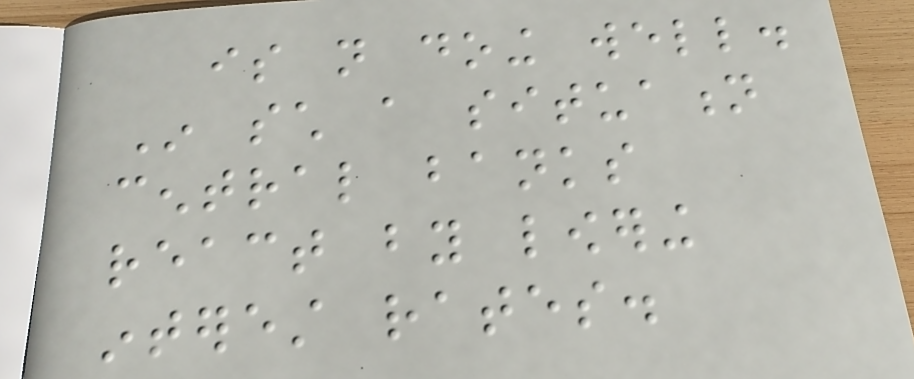is not doing well.
In such a situation
central banks
react by lowering
interest rates.
